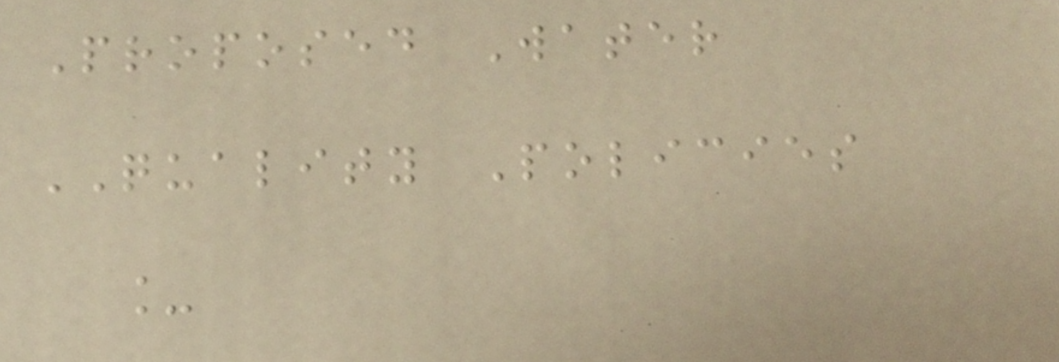Proposed Water
QUALITY Policies
_
